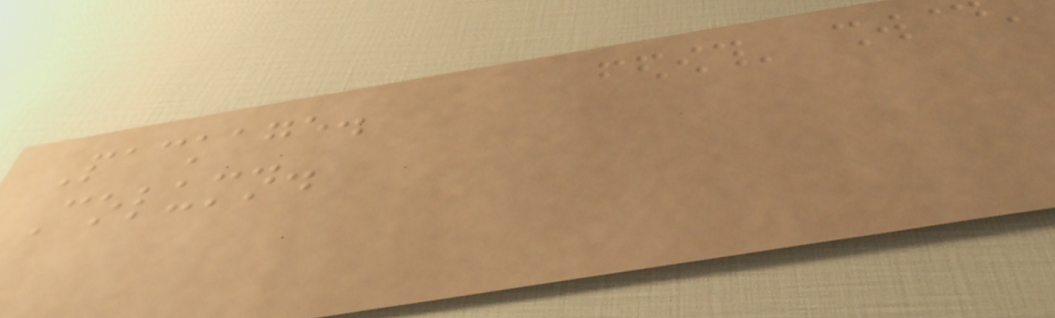Package.
Column.
